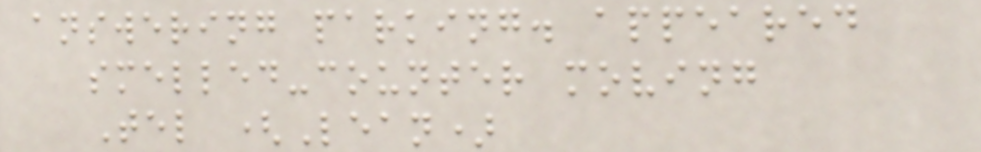answering parking. appeared
smelled-counter moving
Tel (Lean)
